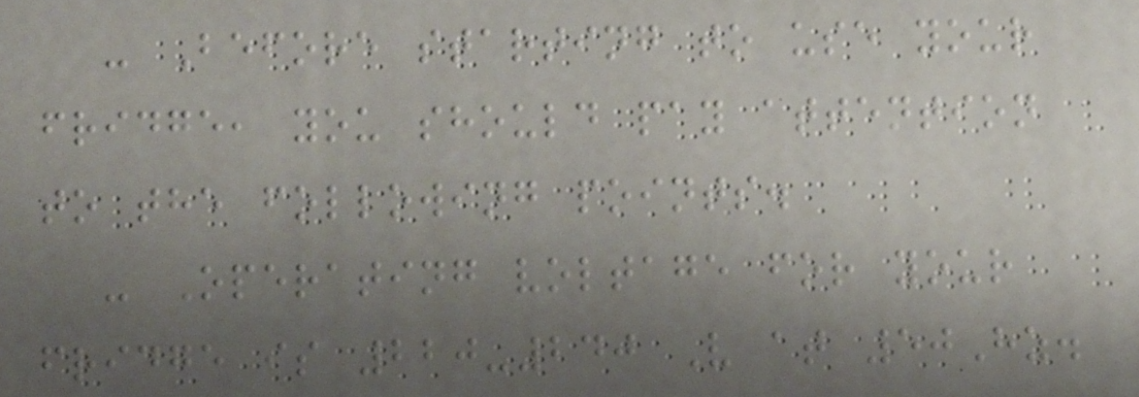- Before starting to use your
fridge, you should pay attention
to the following points.
- Operating voltage for your
fridge is 220-240 V at 50Hz.
